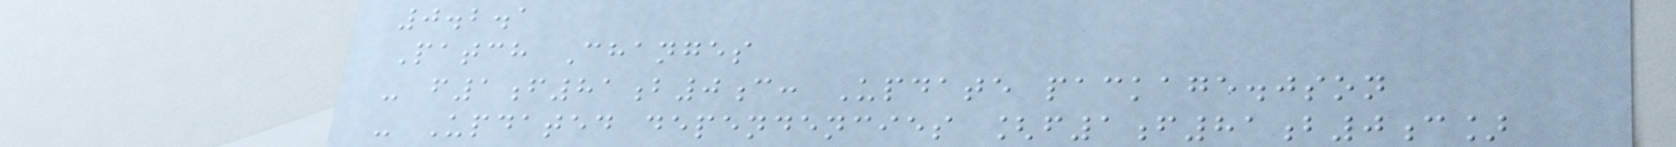0.2.1
Patch Changes
- f1f81b0c: Update package.json
- Updated dependencies [f1f81b0c]
